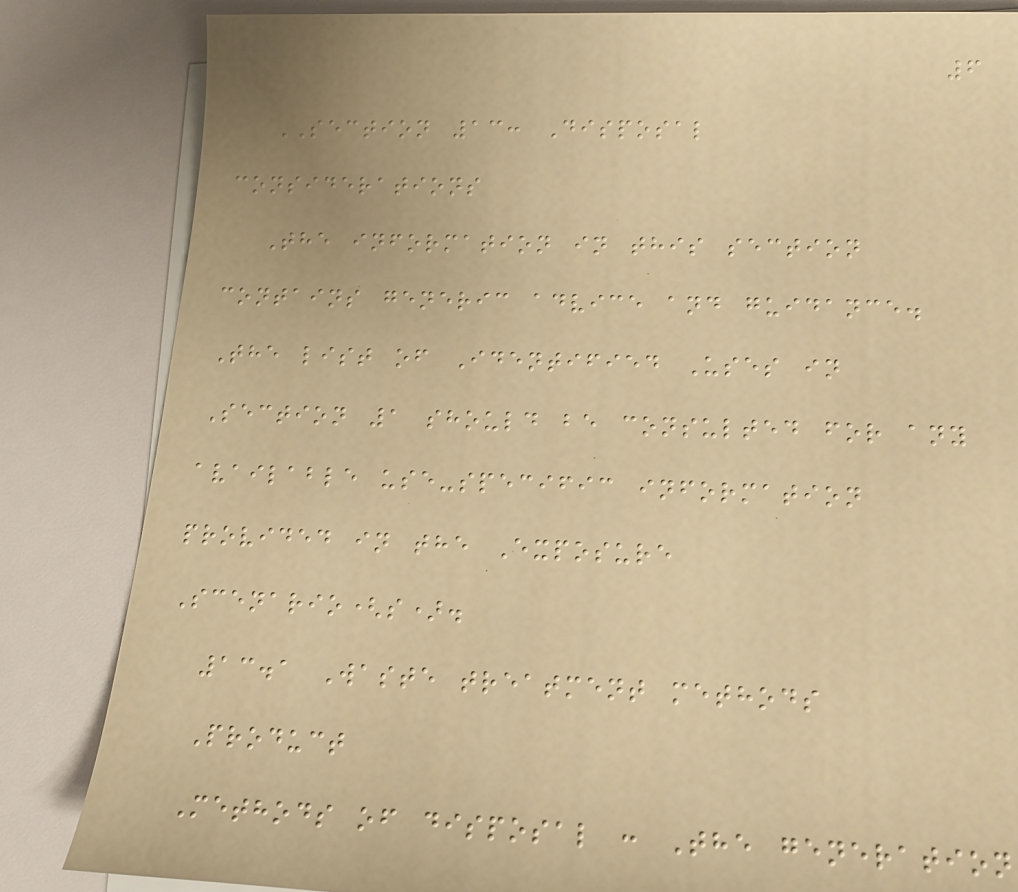6
SECTION 13: Disposal
considerations
The information in this section
contains generic advice and guidance.
The list of Identified Uses in
Section 1 should be consulted for any
available use-specific information
provided in the Exposure
Scenario(s).
13.1 Waste treatment methods
Product
Methods of disposal : The generation
